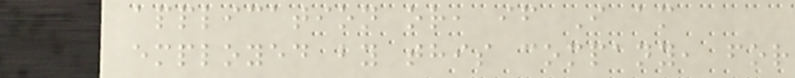application or, if I am
employed by this company, for
